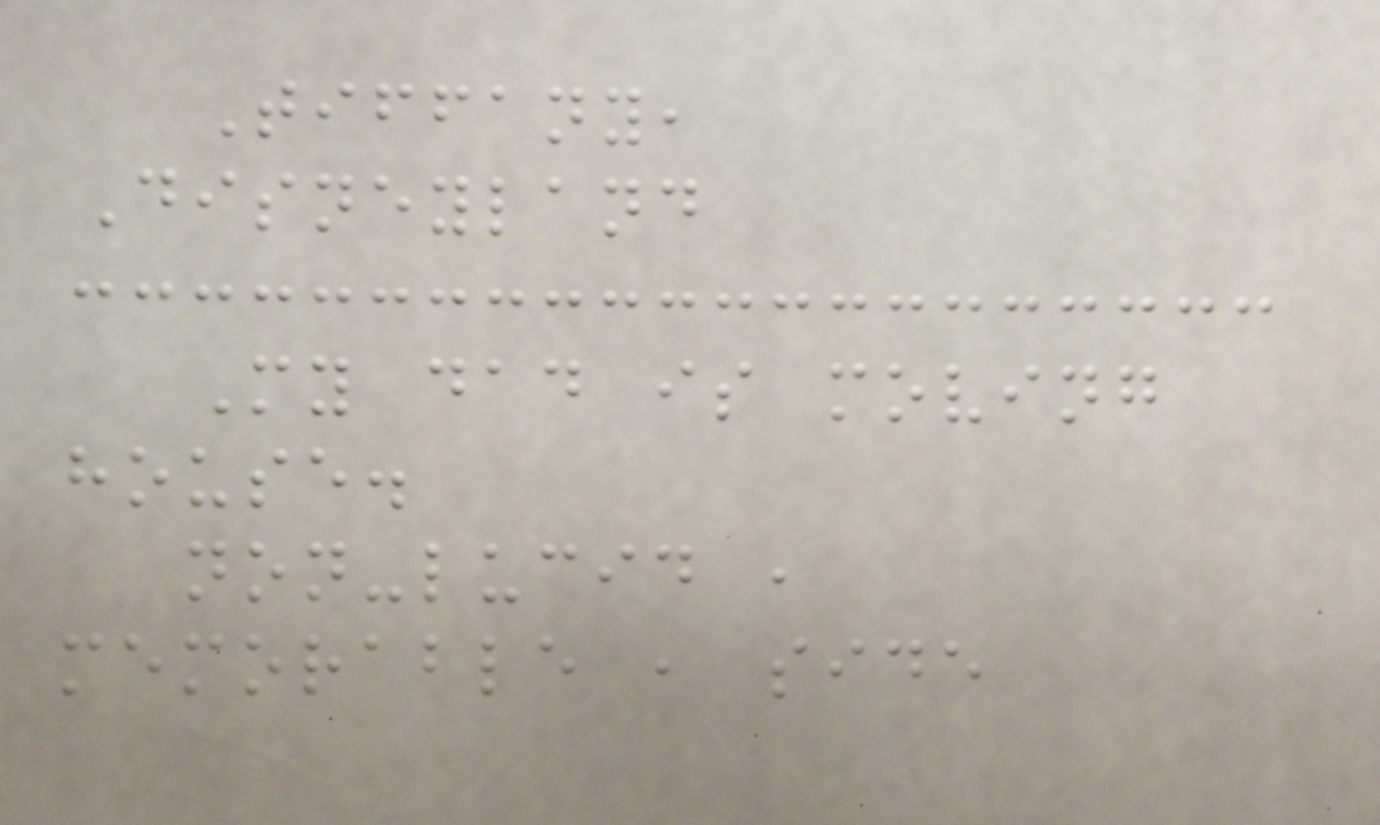Tiffany,
Disneyland
My dad is moving
house.
non-lucid ,
memorable , side
